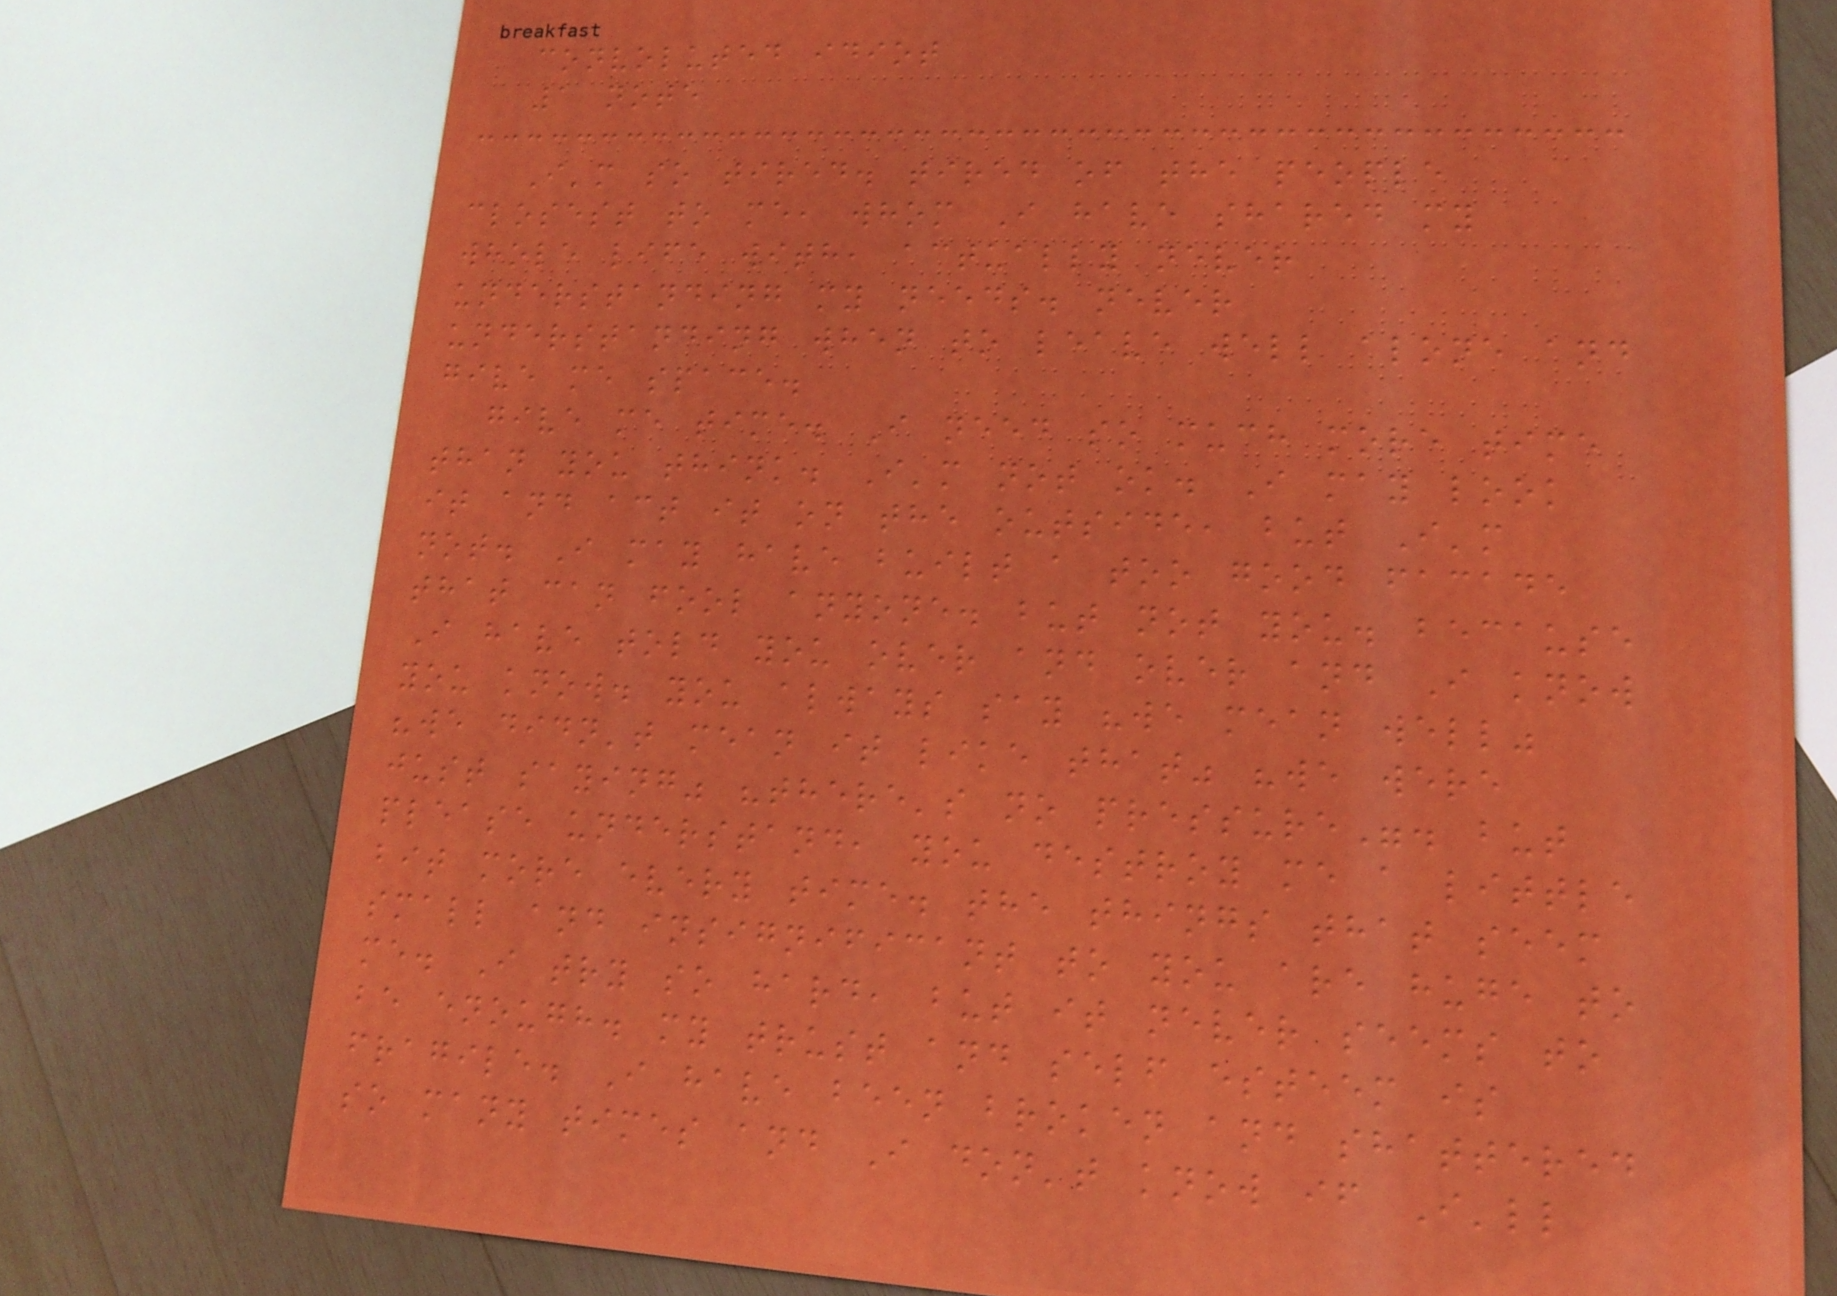convoluted idiot
1 note
I'm so tired. tired of the people
closest to me, whom I have shared my
whole life with, actually never
understanding my needs. never
understanding when to leave well alone and
give me space.
give me time. I need so much more time
than you think. I'm not ok. I may look
it and act it on the outside, but I'm
not. I may have built a too good facade
that can fool anyone. but not you. because
I have told you over and over and I know
you know. you always say "we mean well"
"we didn't mean it like that" "we were
just saying" "there's no pressure". but
please understand, you destroy me a little
bit more every time. the things that seem
small and insignificant to you are huge to
me. I try so hard, but it never seems to
be enough. my trust and self esteem is
fragile. I have been broken and shattered
so many times and I don't know if I'll
